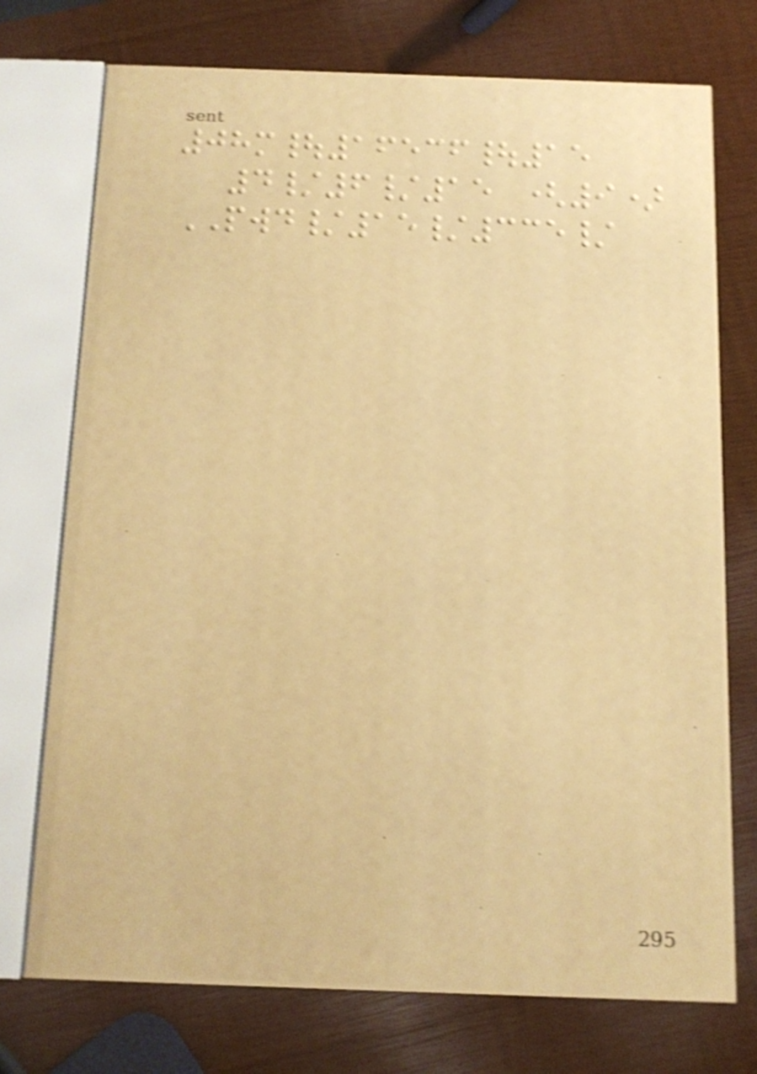08m|16536|15
4/6/15 (9)
PWD/15/335/
